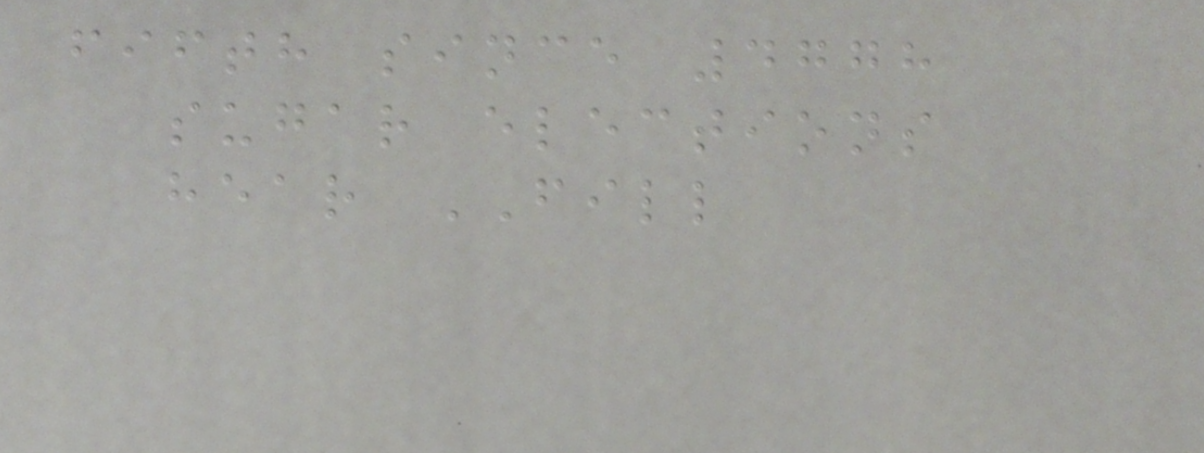fifth since 4778
sugar elections
hear FILL
